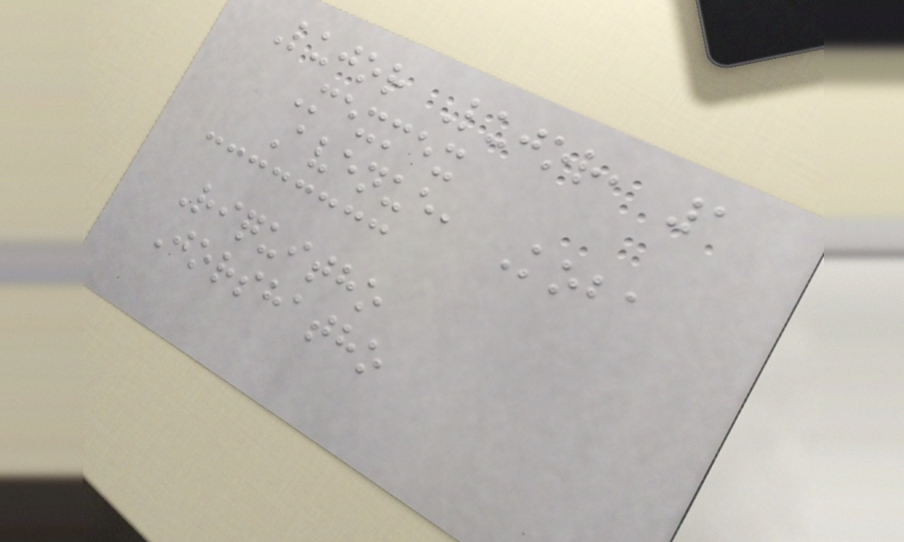Lujor Lujor, 1
Mexmex
Avenue, Koba
Riquitho
Jorshatho
